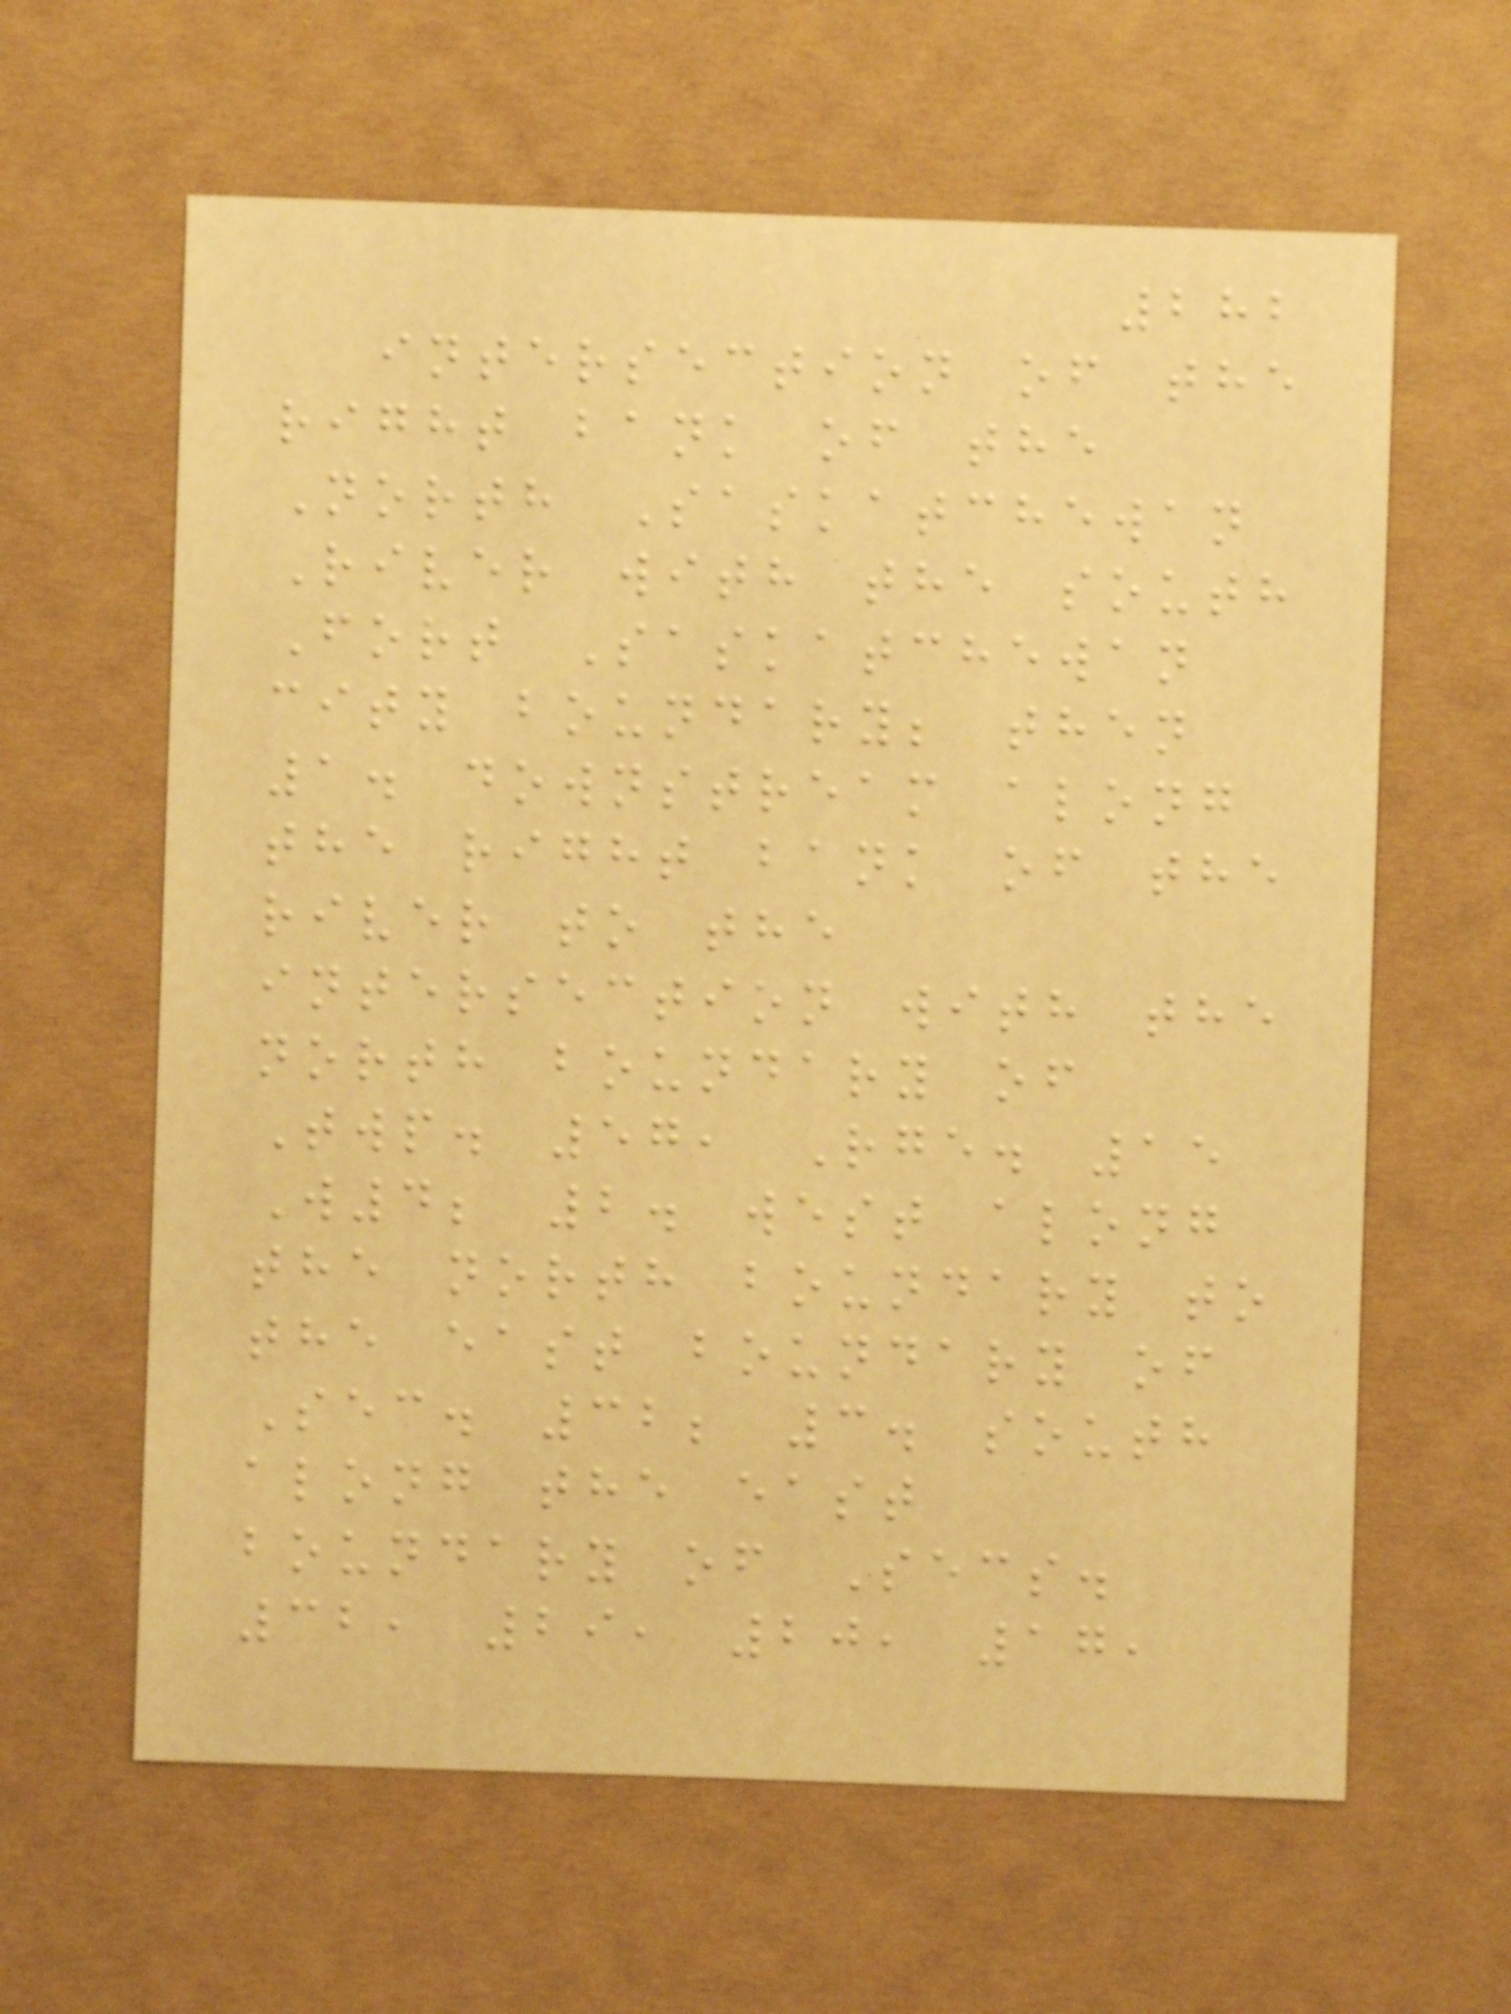282
intersection of the
right bank of the
North Saskatchewan
River with the south
Fort Saskatchewan
city boundary; then
1. downstream along
the right bank of the
river to the
intersection with the
north boundary of
Twp. 57, Rge. 15
W4; 2. west along
the north boundary to
the east boundary of
Sec. 32; 3. south
along the east
boundary of Secs.
32, 29, 20, 17,
